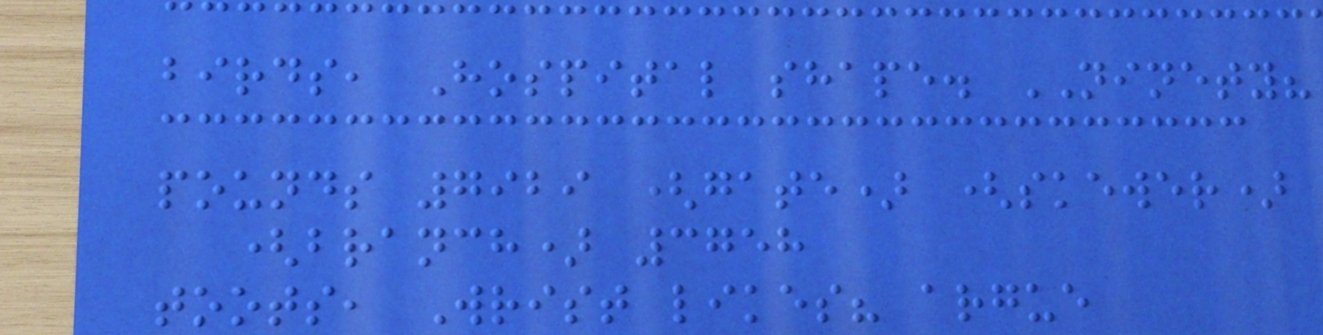birds, Hospital shape. NINETY?
pounds 7929 (gate) (skewer)
(branch) 3758
toots, Wrist likes? argue
